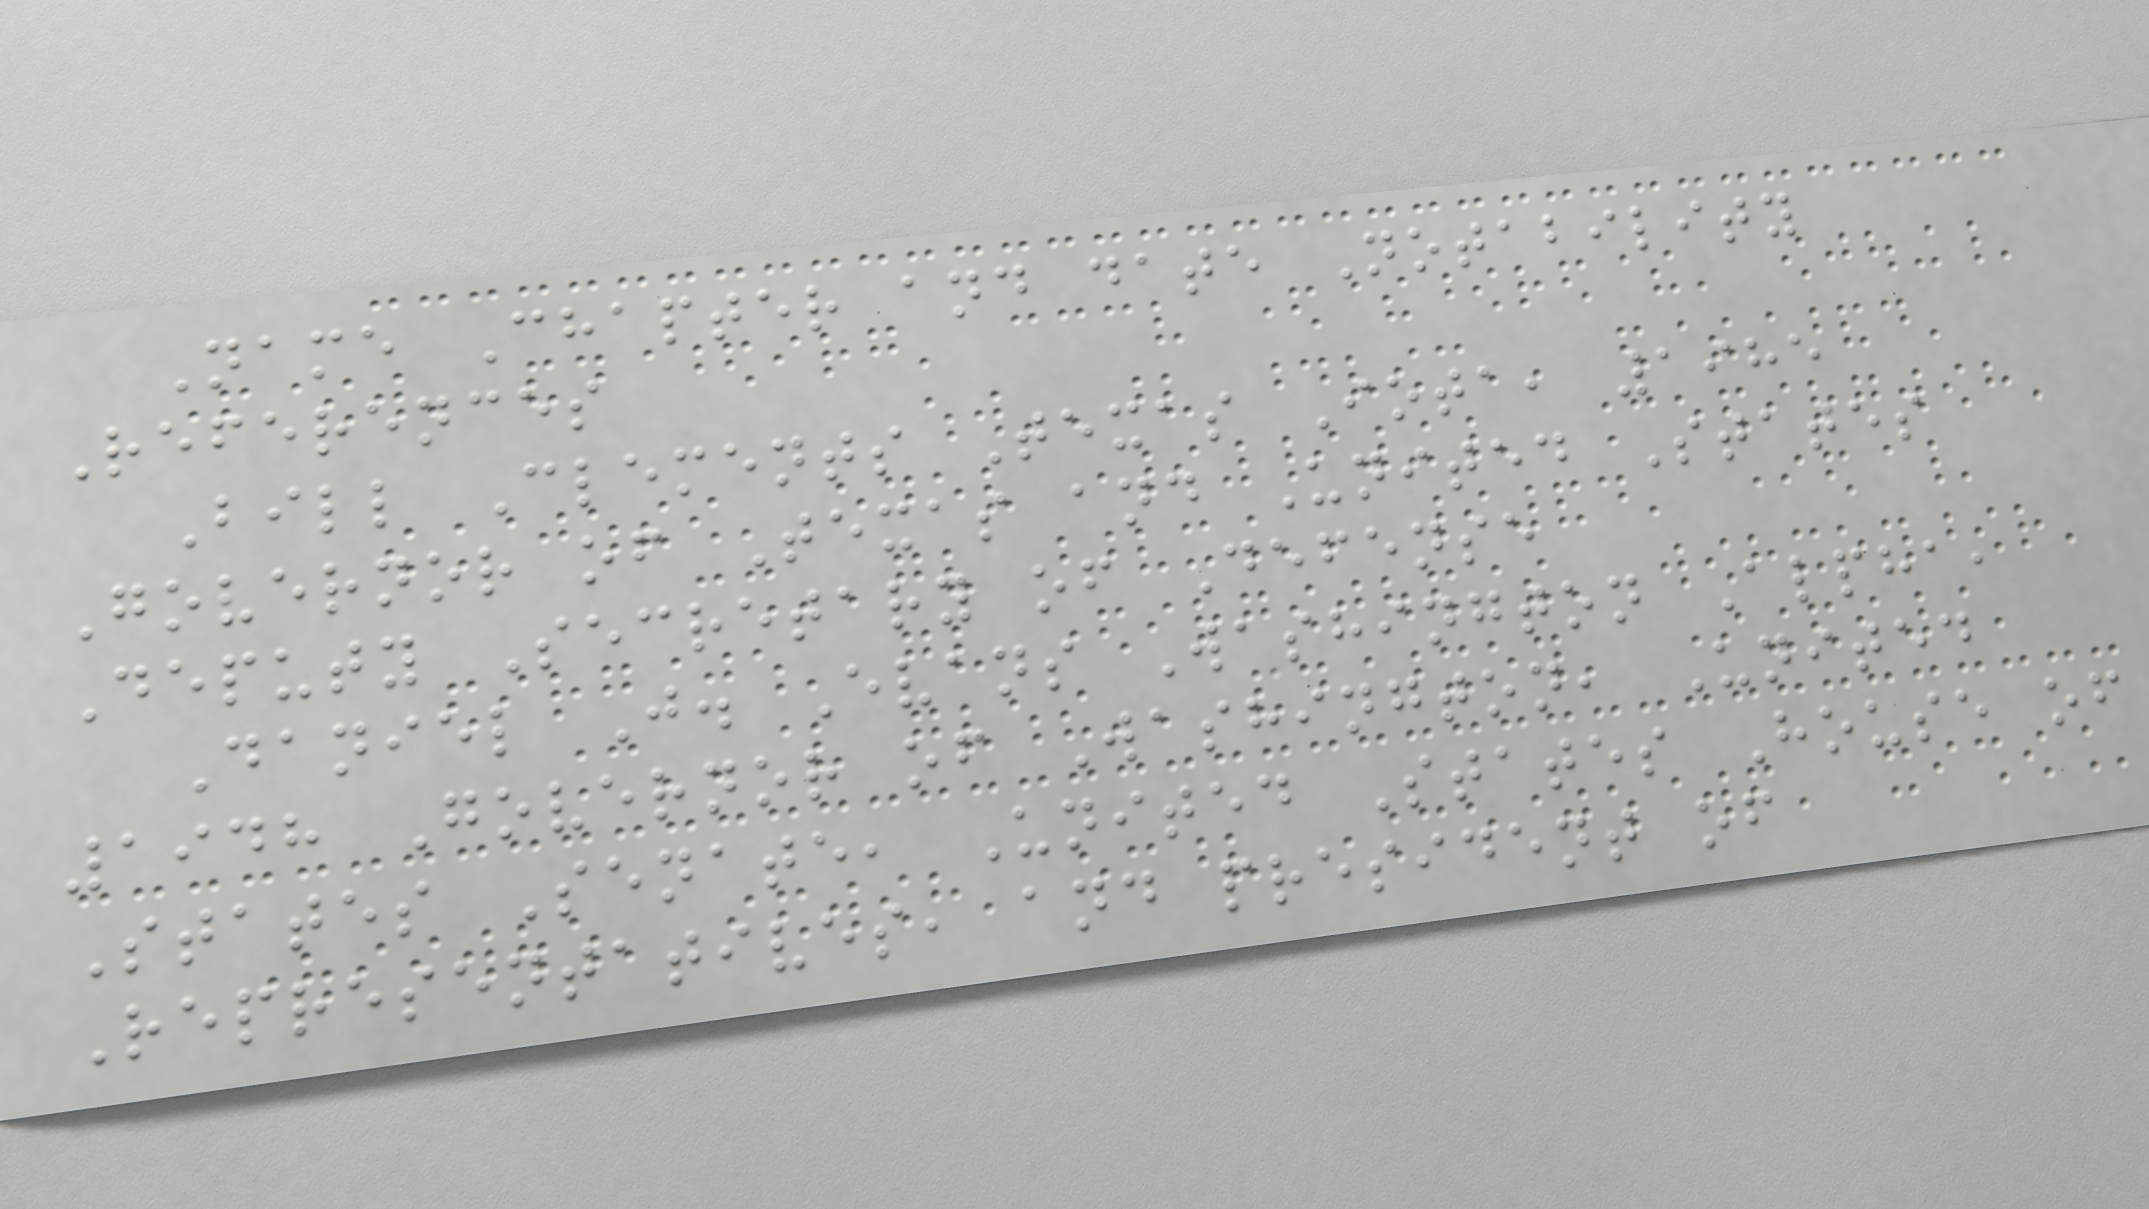Name Chapter and date Notability
References
Bill Clements Texas Iota, 1985
Governor of Texas and United States
Deputy Secretary of Defense
Daniel J. Evans Washington Alpha,
1948 Governor of Washington, United
States Senate, United States House of
Representatives, and president of
